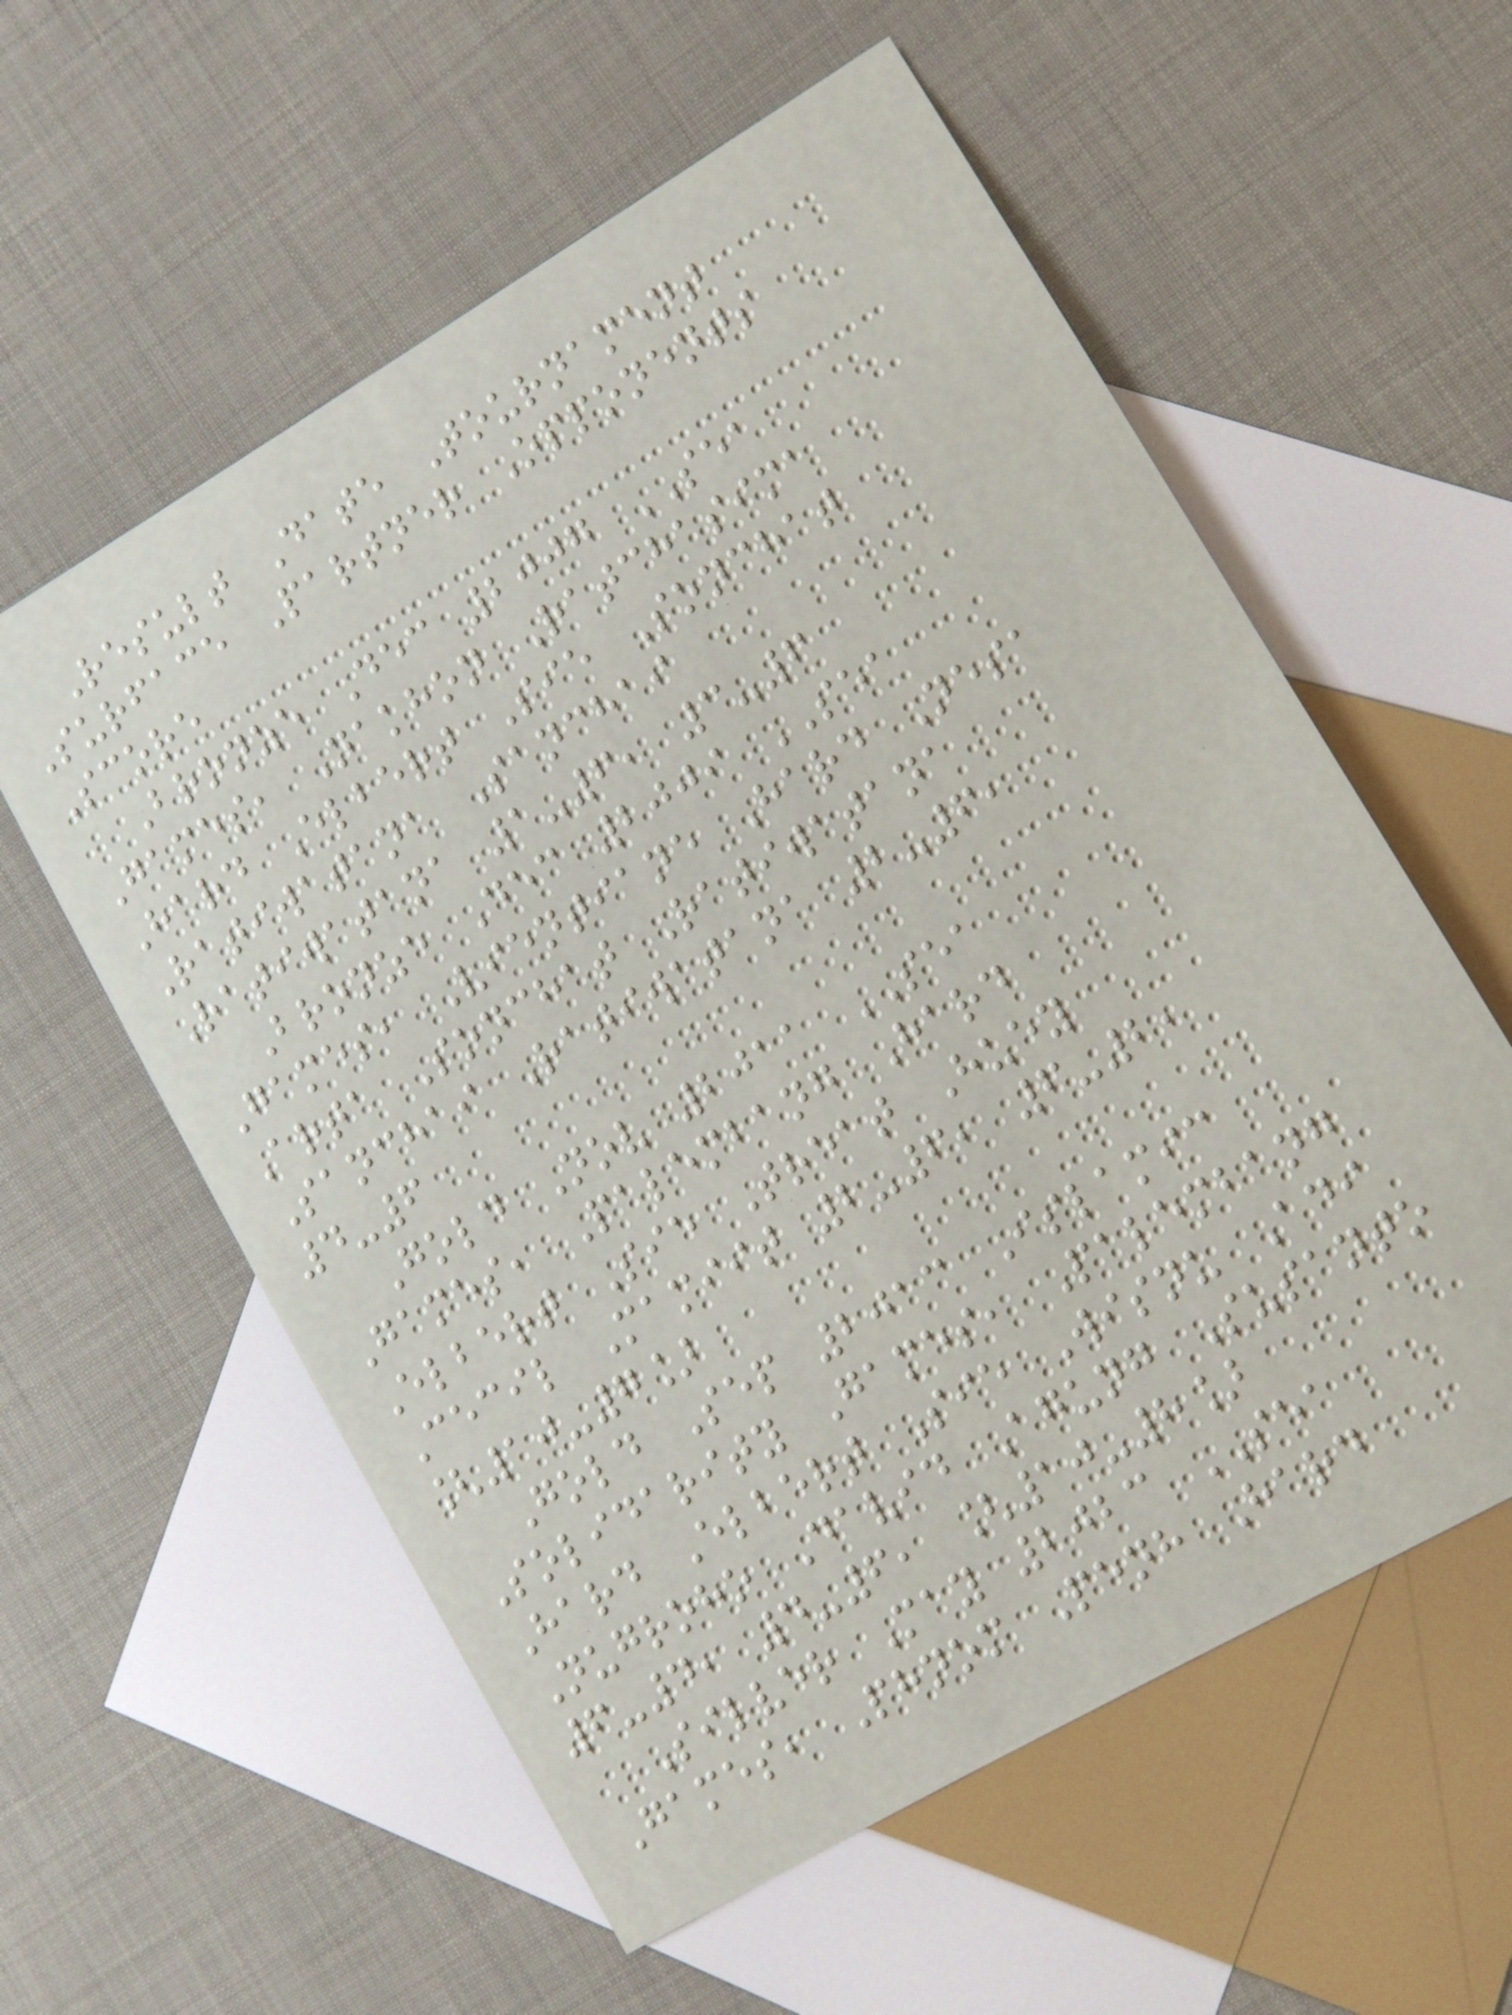Result Date Tournament
Surface Partner Opponents
Score
Bronze Dec 2007 SEA
Games, Nakhon Ratchasima
Hard Elbert Sie Sonchat
Ratiwatana Sanchai
Ratiwatana 1-6, 3-6
Bronze Dec 2009 SEA
Games, Vientiane Hard Nesa
Arta Sonchat Ratiwatana
Sanchai Ratiwatana 2-6,
4-6
Gold Nov 2011 SEA
Games, Palembang Hard
Elbert Sie Treat Huey
Cecil Mamiit 2-6, 6-2,
[10-7]
Gold Sep 2013 Islamic
Solidarity Games, Palembang
Hard Elbert Sie Wisnu Adi
Nugroho David Agung Susanto
6-4, 4-6, [10-8]
Silver May 2023 SEA
Games, Phnom Penh Hard
